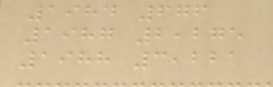1984 676
1987 2,275
1988 3,221
